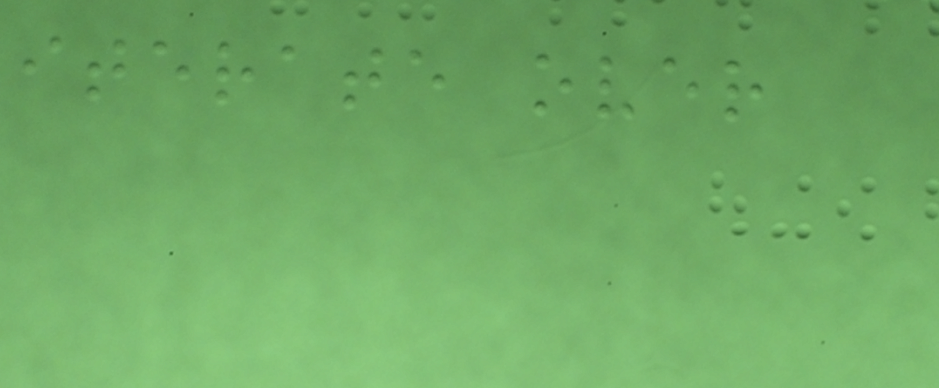iterate over
